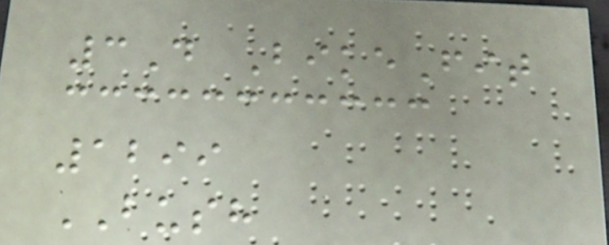3D BikeFit
1299
BUSH
